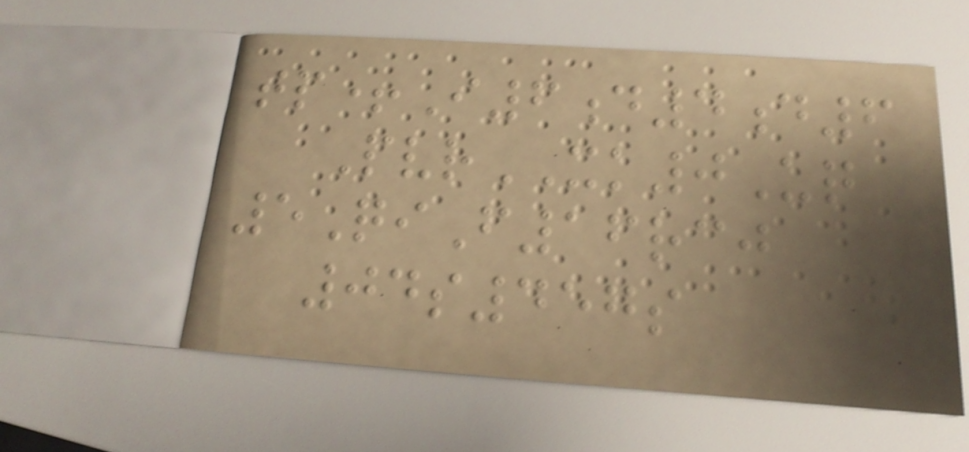tp+I6d4d6
PvrXK0Uq
5QiF16rcj
04s457s
